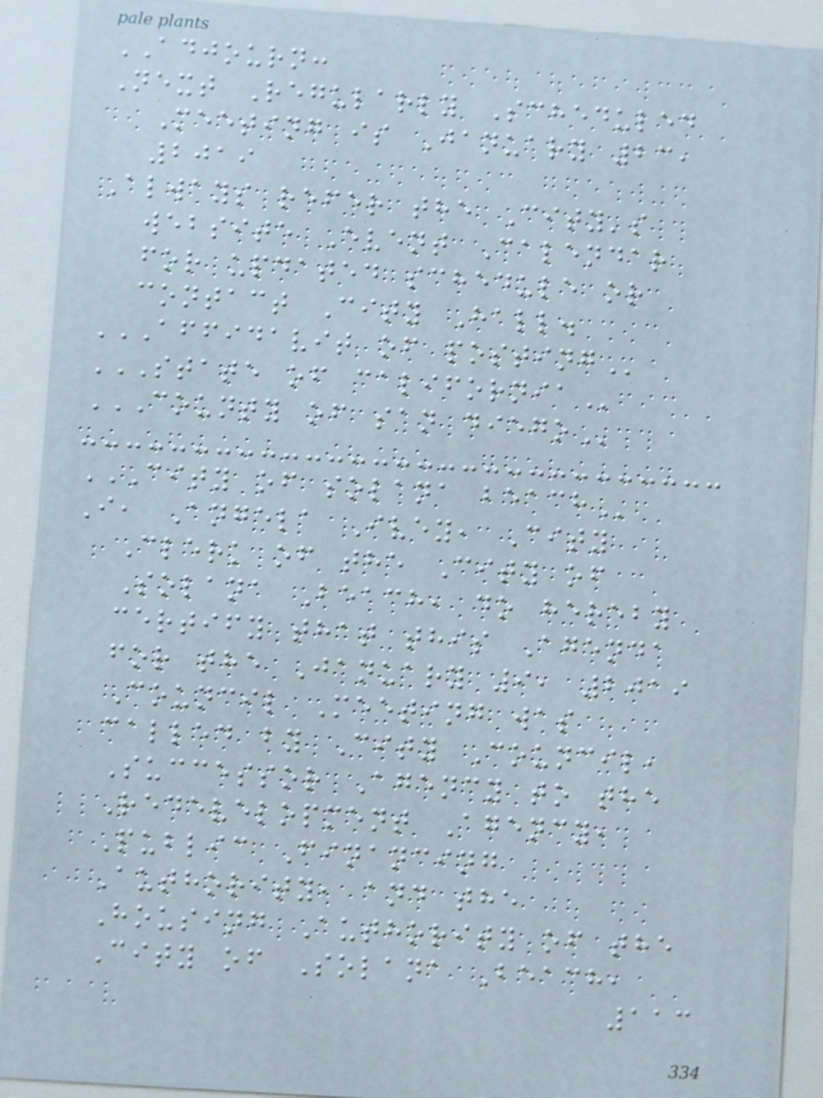ADJOURN:
Next Regularly Scheduled
Meeting is January 23,
2019
Always refer the City's
website Event Calendar
for updated schedule or
contact City Hall.
AFFIDAVIT OF POSTING
STATE OF CALIFORNIA
COUNTY OF SAN DIEGO
CITY OF SOLANA BEACH
I, Angela Ivey, City
Clerk of the City of
Solana Beach, do hereby
certify that this Agenda
for the January 9, 2019
Council Meeting was
called by City Council,
Successor Agency to the
Redevelopment Agency,
Public Financing
Authority, and the
Housing Authority of the
City of Solana Beach,
113
